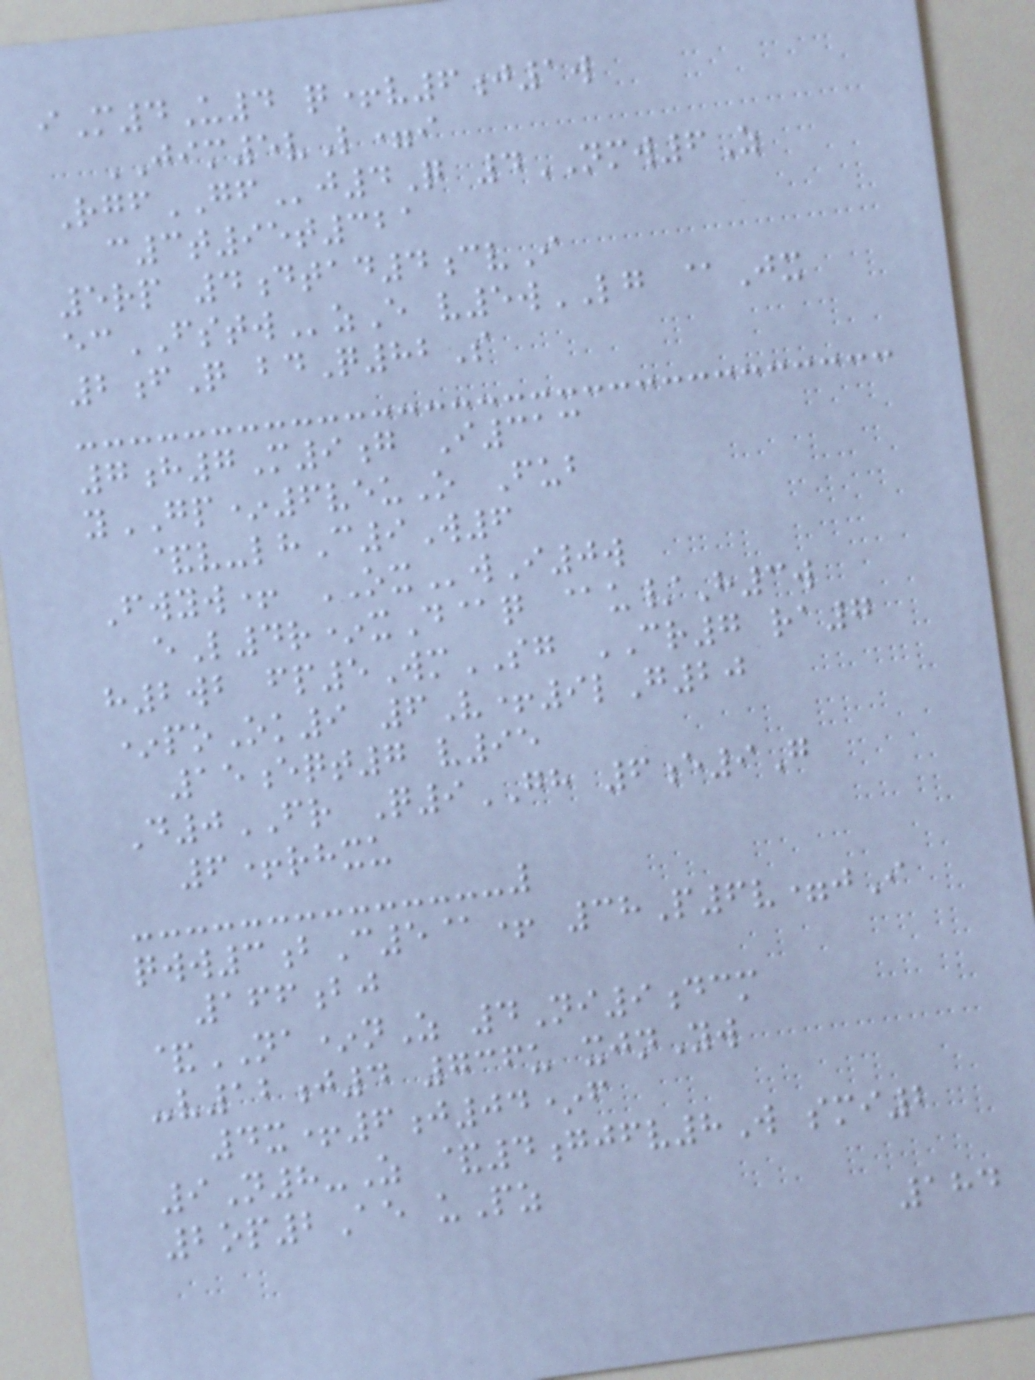iM4U4 q+v6j1w
JIM5vL=i
RgfGFj4Q 4NMW6Z
c3t95t321
5rp 4dtad4cvI
ecFSTWzE v5wLG @Jx
2fQ bdQ82S
7h7M9g I313
yGP*6veuO Fub
&v-lhC9W6
Fwyw+ OXwI0w
eL4r*xD@q @u/H3w
h2wb fp5WmSG CR7 ra7
*poOk9 6V+9lG20
15eqt7 v95
D0FR Q9GH 6e9G
6+rhxu
qww3bC5@+ 38P6v=jI
166bj
&NA*nZ 4Ni9dcm
-v12j4 736u xjnYw
4x+6j04*f
9N8-Z &4gjfv8W smi2
2op2Ae uPz
184
